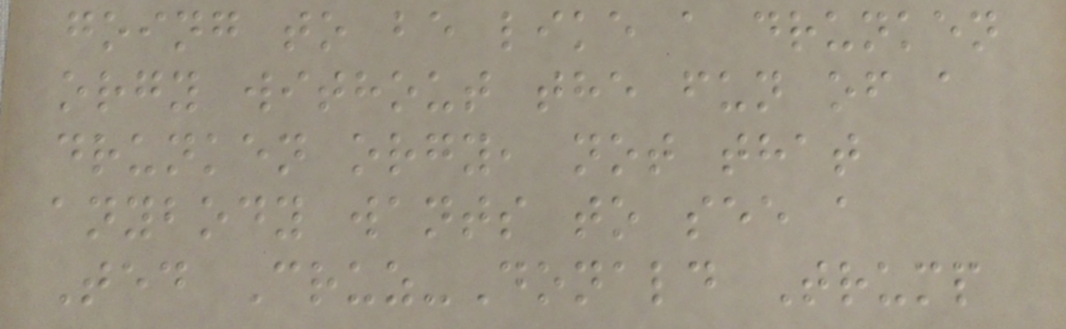going to be like a drunken
orgy without the fun of a
drunken orgy, not that
anybody wants to see a
Ted Cruz-Donald Trump
